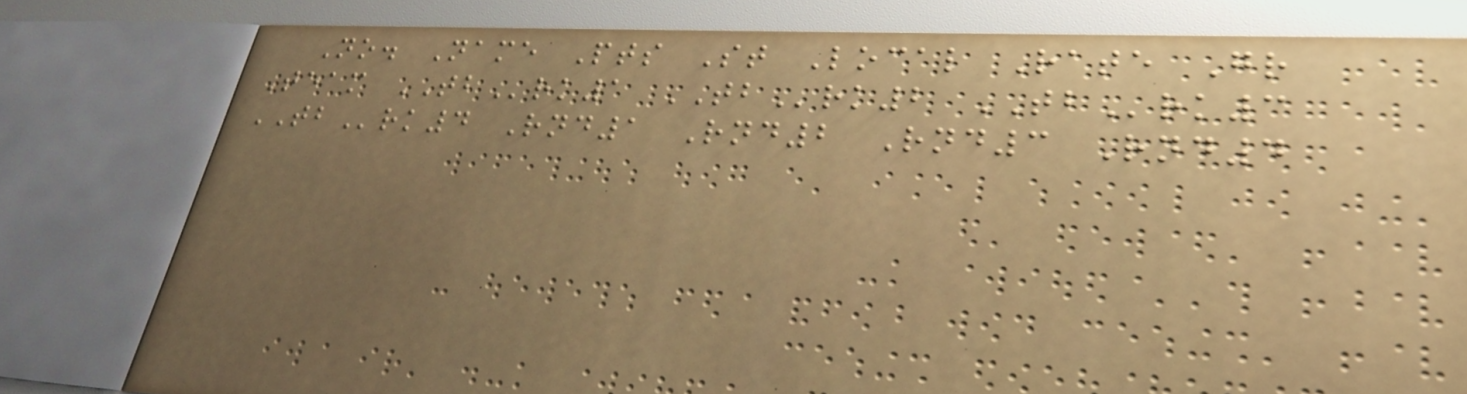No. Name Pts St Local Rate Gr
Team TBrk1 TBrk2 TBrk3
TBrk4 Rnd1 Rnd2 Rnd3 Rnd4
